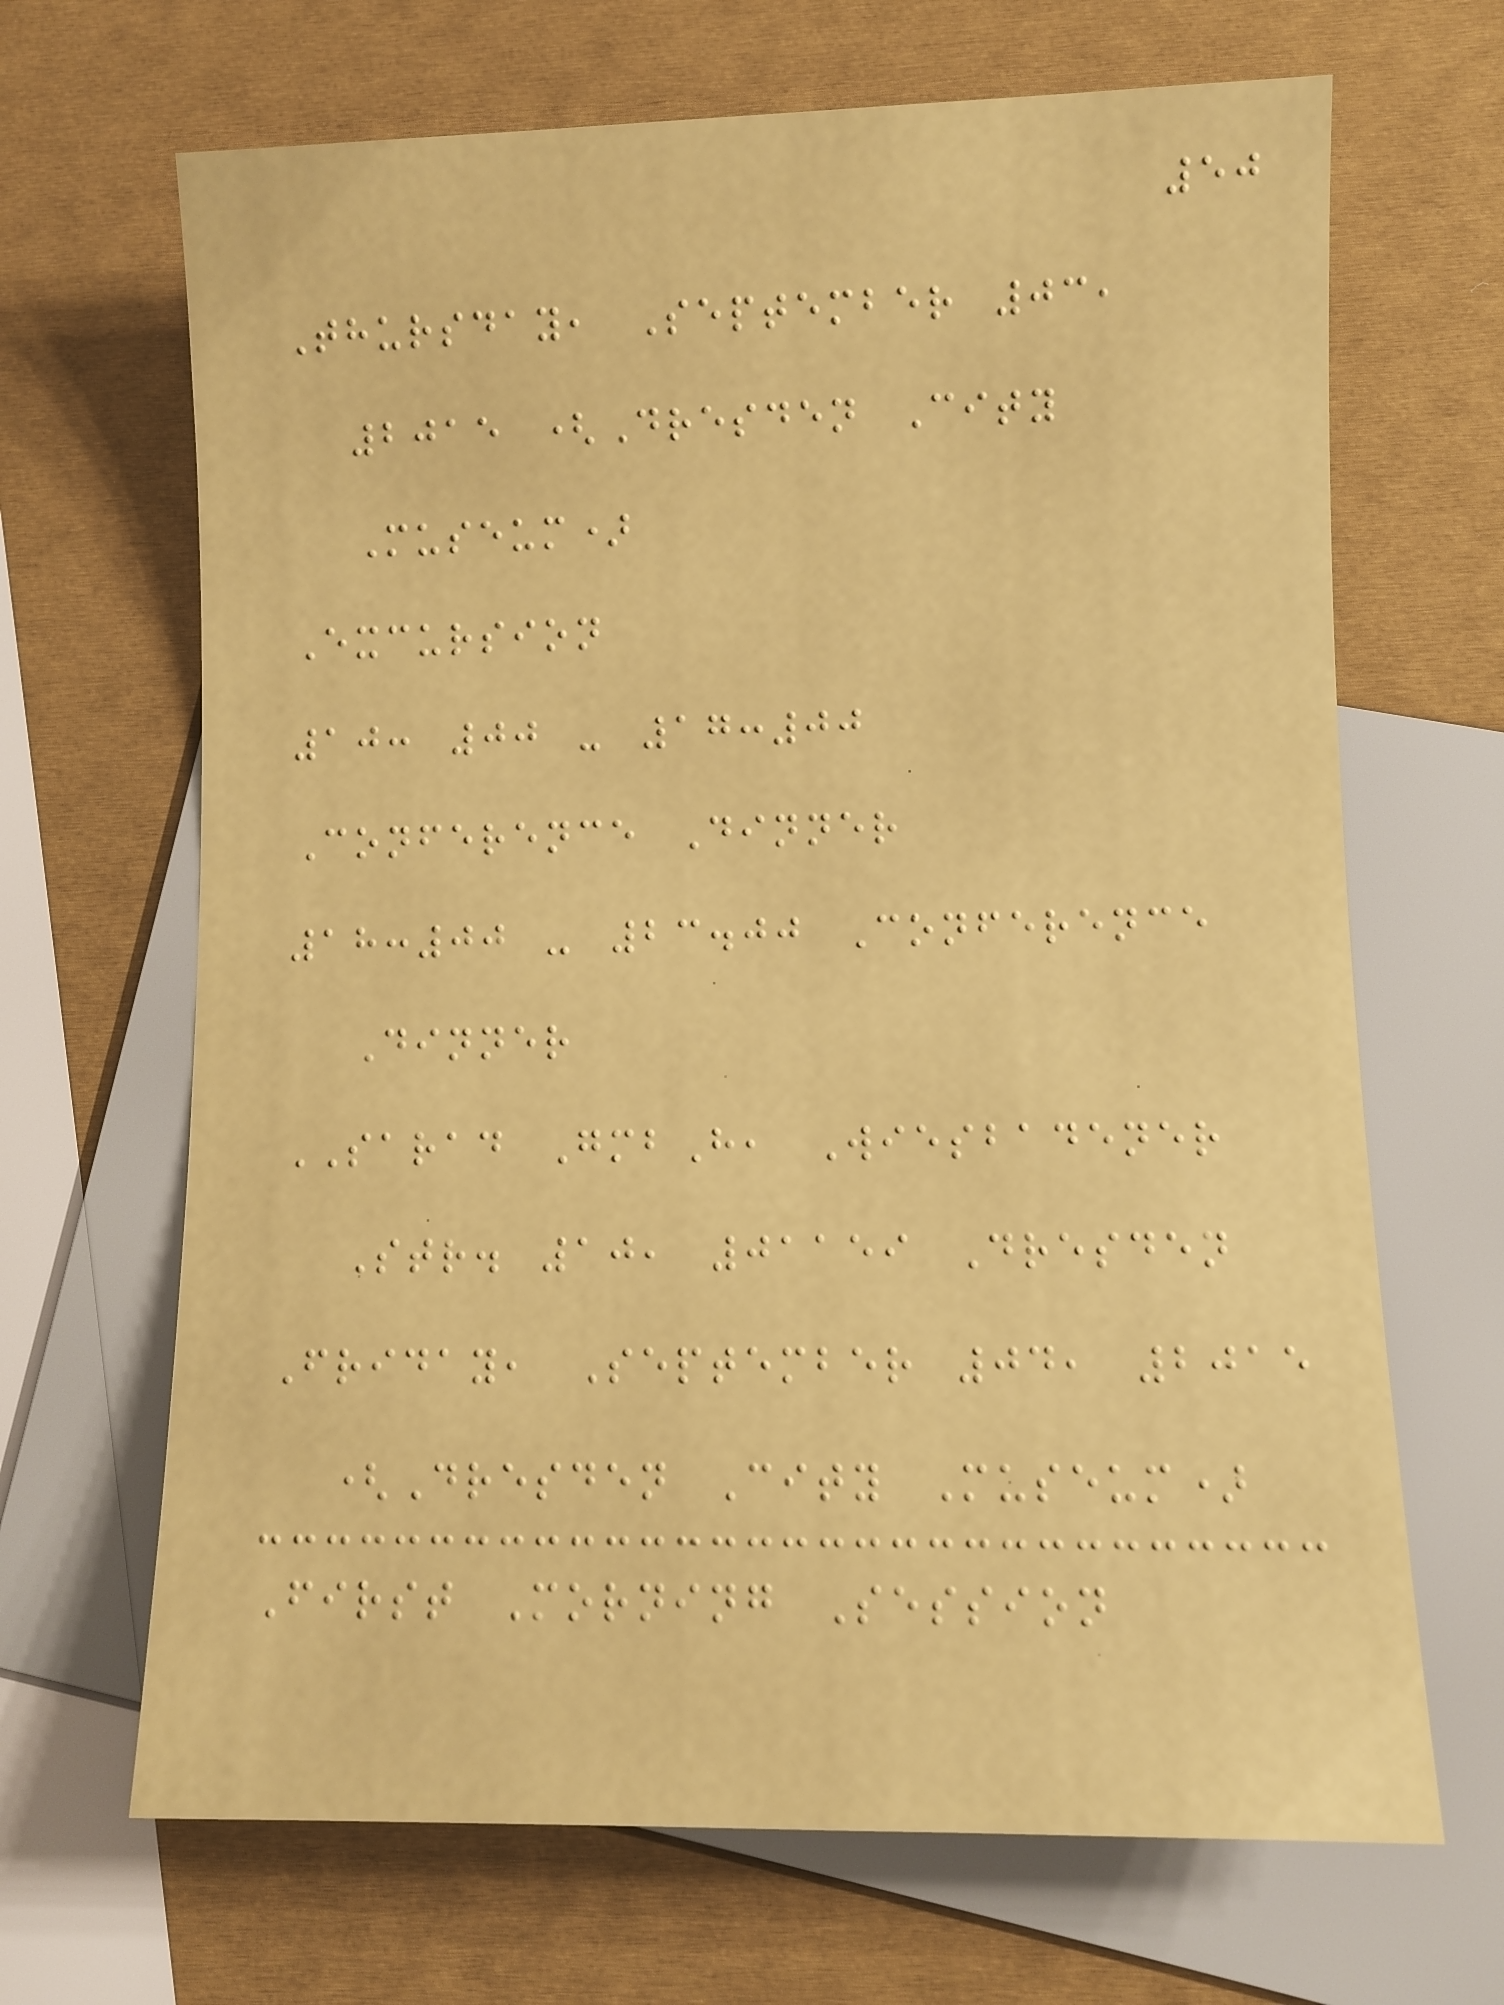50
Thursday, September 03,
2015 (Dresden City
Museum)
Excursion
10: 00 - 17:00
Conference Dinner
18:00 - 23.00 Conference
Dinner
SARAD GmbH, Wiesbadener
Str. 10, 01159 Dresden
Friday, September 04, 2015
(Dresden City Museum)
First Morning Session
